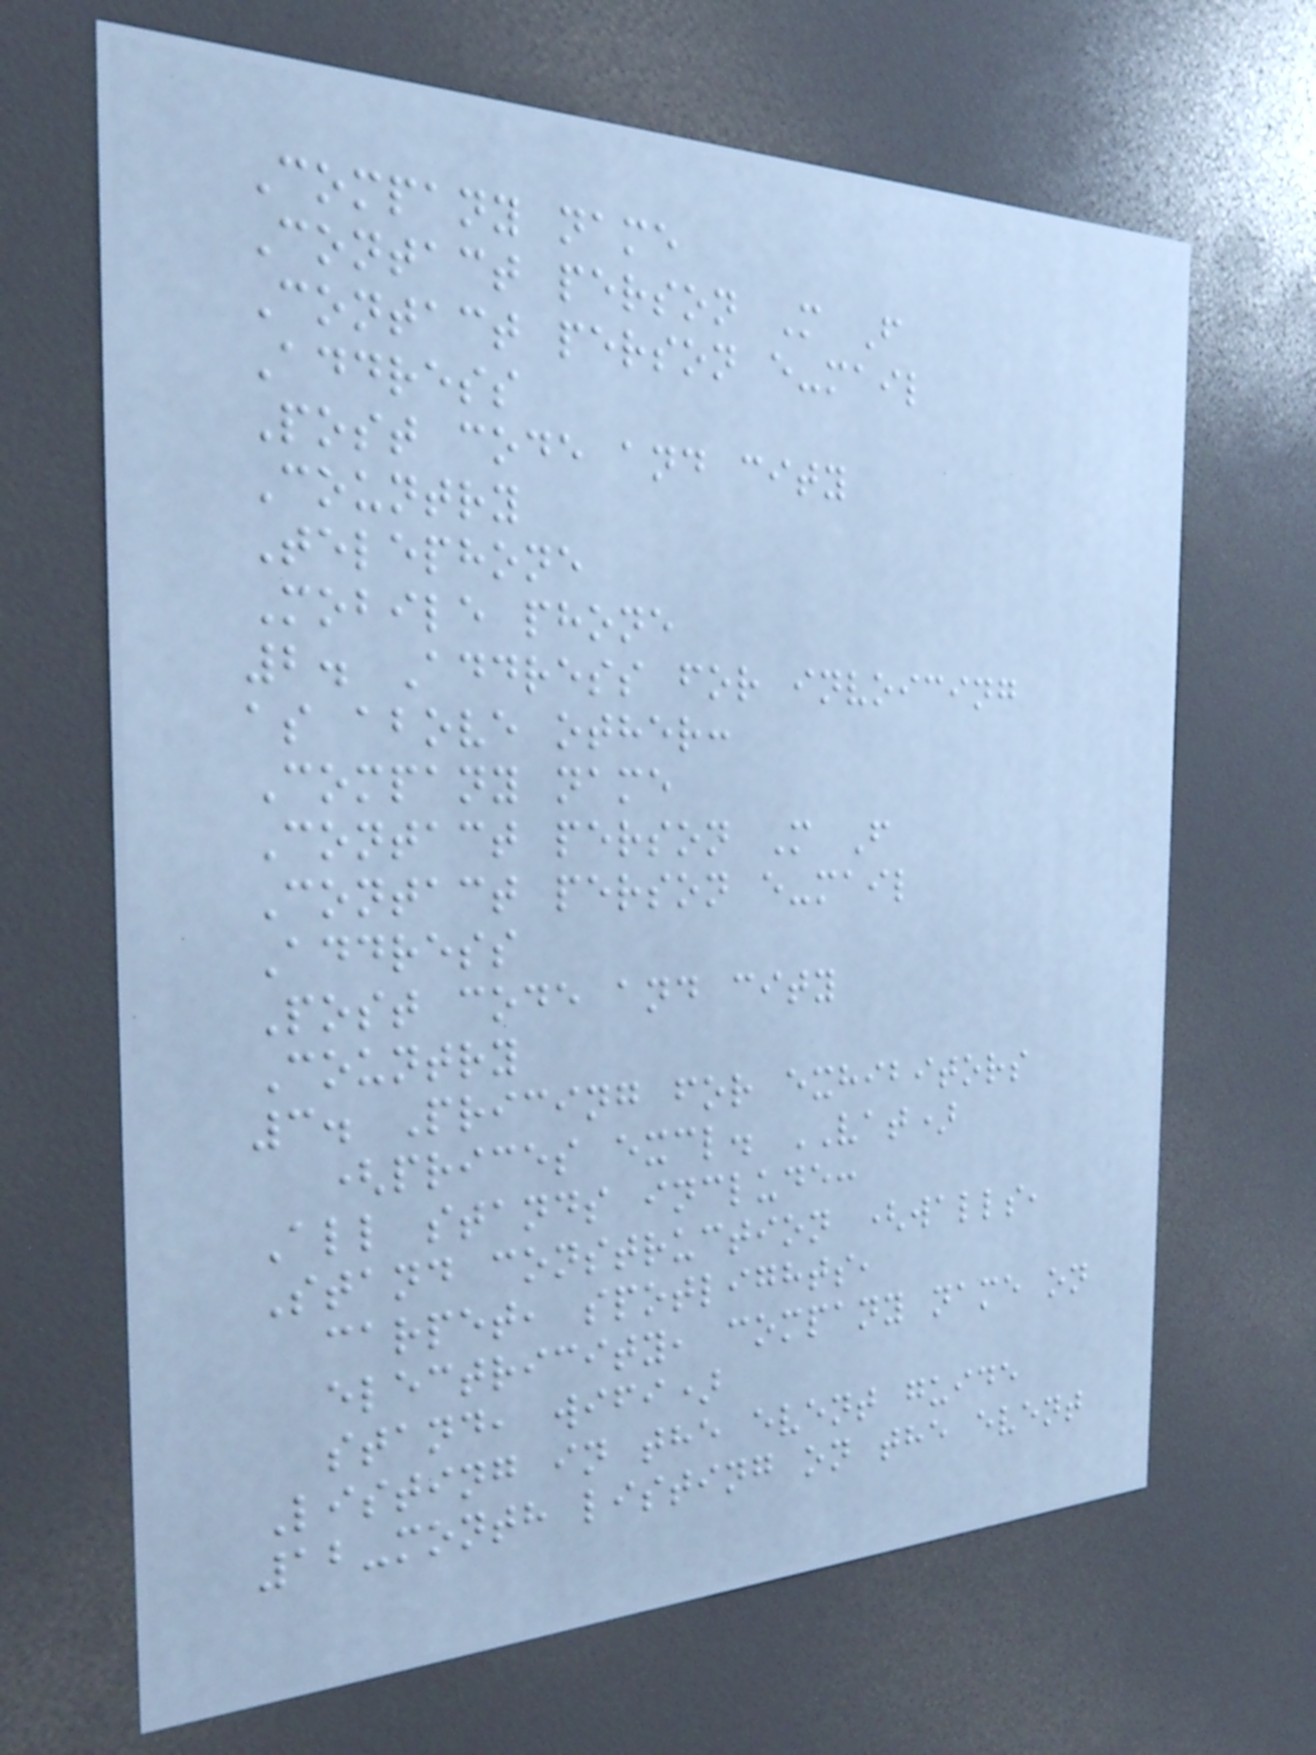Company name
Contact person M F
Contact person e-mail
Address
Post code and city
Country
Telephone
Mobile phone
2. Address for invoicing
as above other:
Company name
Contact person M F
Contact person e-mail
Address
Post code and city
Country
3. Pricing for exhibitors
(prices excl. VAT)
All stands include:
Stand construction (walls,
carpet, spotlights,
electricity, company name on
stand, wifi)
Listing in the event guide
12-month listing on the event
